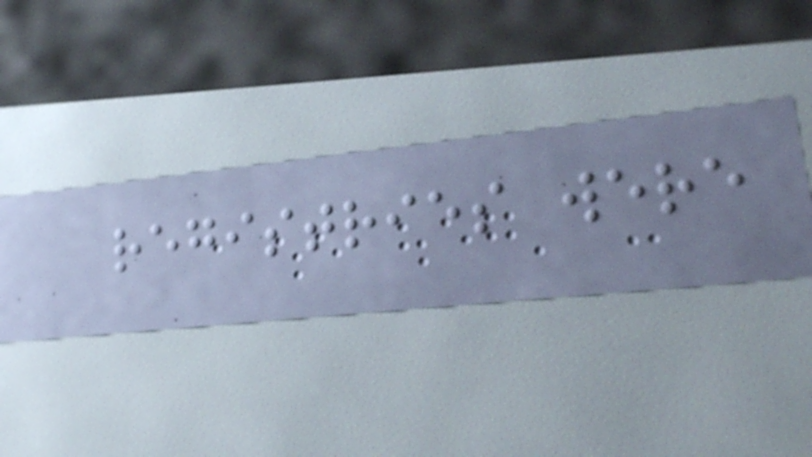registries were
